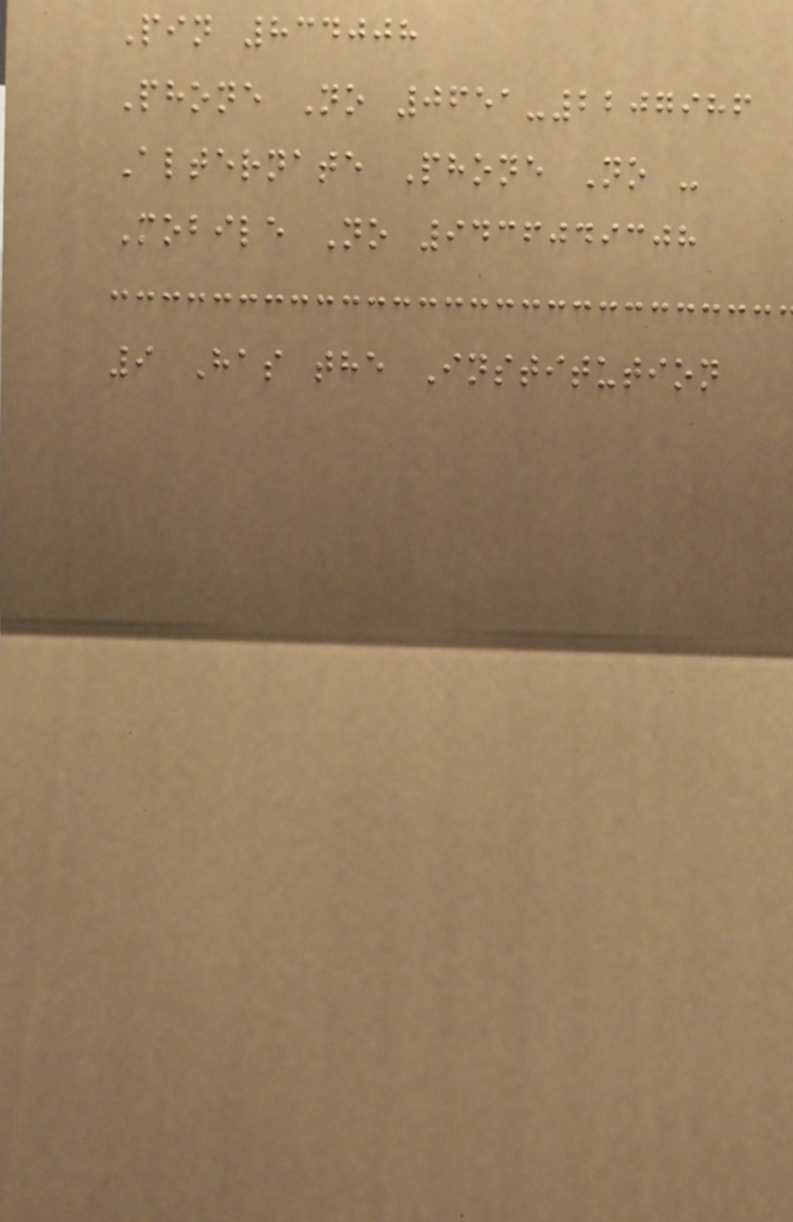Pin 834008
Phone No 0651-2207986
Alternate Phone No -
Mobile No 9436049308
9 Has the Institution
